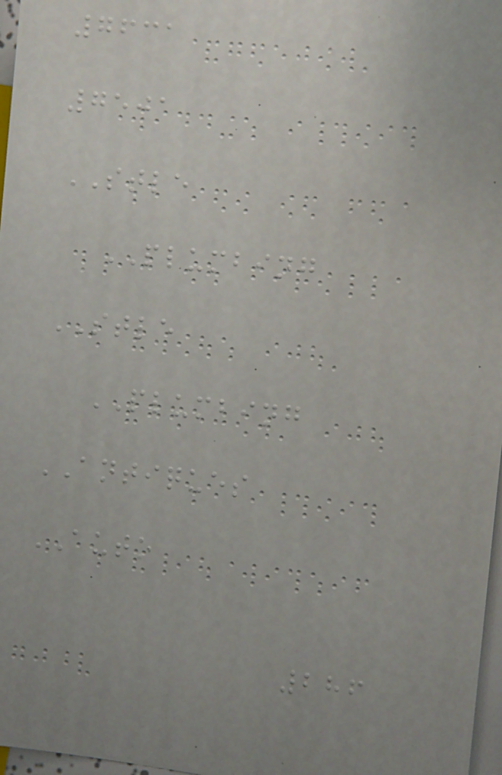7631
7501
STLE
PLUMBING
STLE
PLUMBING
ANTIQUES
AUTO
286
